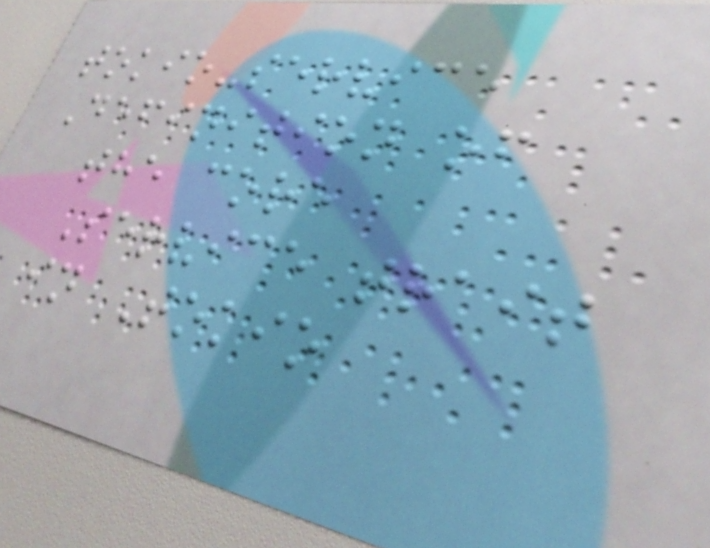tokio-service
Definition of
the core
Service trait
in Tokio
